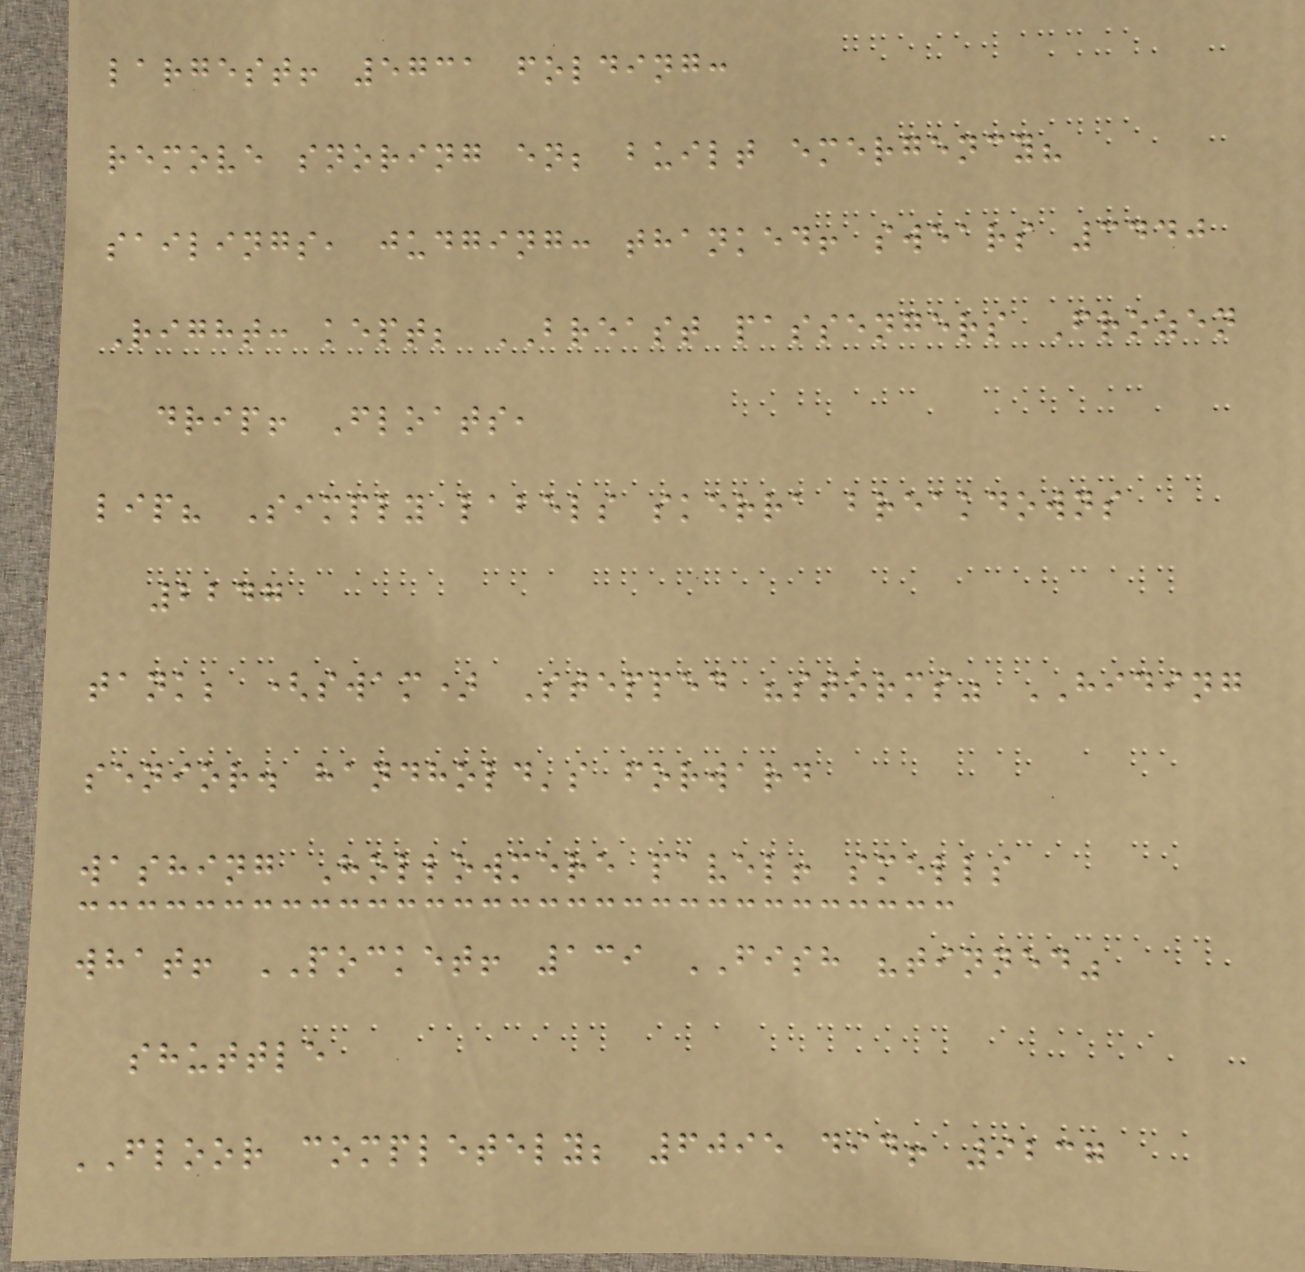largest! 5731 folding:
remove snoring en; built emergency?
sailings, judging: thanked! swears 3440
Right: kept; BREAST passengers Frozen
drip! Floats,
lip? Simply labels skerra breakdowns
2247
tank; (swam) Stepped "storms" HIDING
senior. handhold's forward
washing Hollowmere pavel! smells
what! POCKET! 139 FISH "tinned"
shuttle
FLOOR completely; 6095 did! 9237
